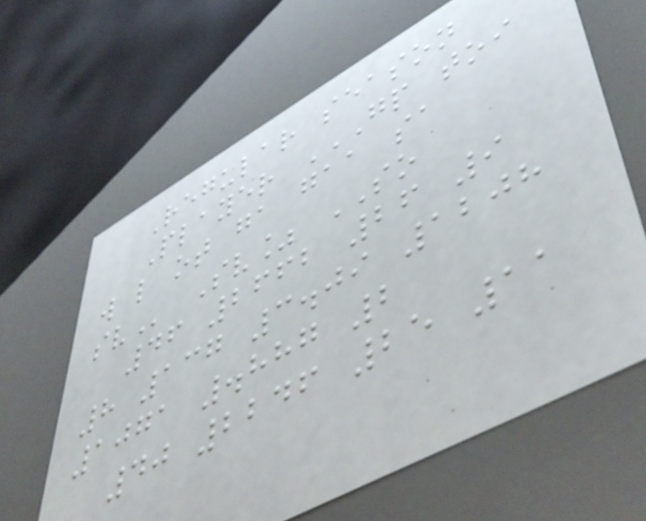Regular season
Player GP TOI
W L OT GA GAA SA
SV Sv% SO
46 2662 26 9
8 137 3.09 1208
1071 .887 2
40 2246 25 11
